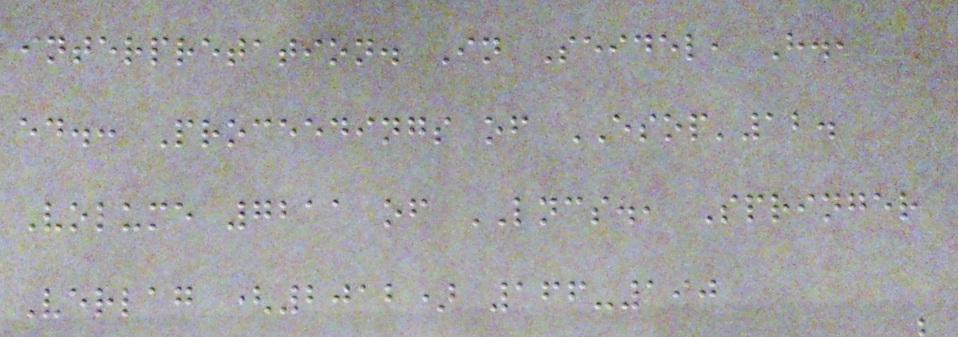interpretation. In Seidel, H.,
ed.: Proceedings of ESOP'12.
Volume 7211 of LNCS., Springer
Verlag (2012) 166-190
